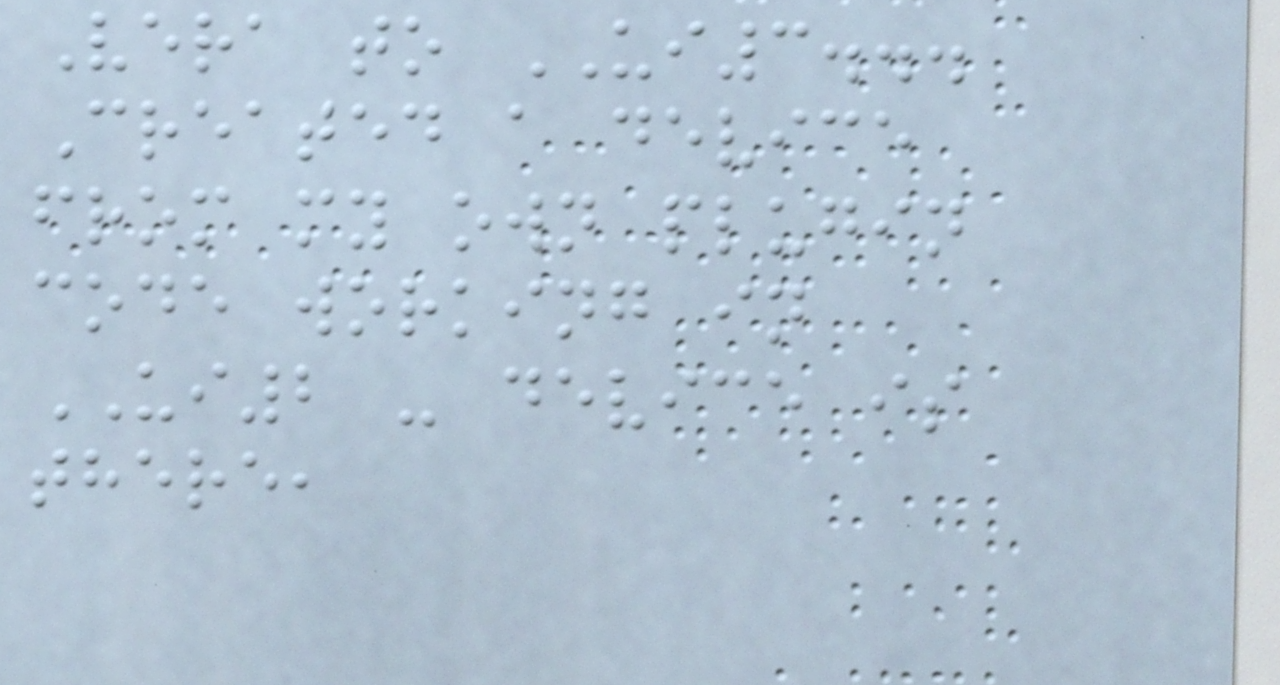Vera to UI3...
Created a device
from my own plugin
code working in
UI2 - device is
there,
